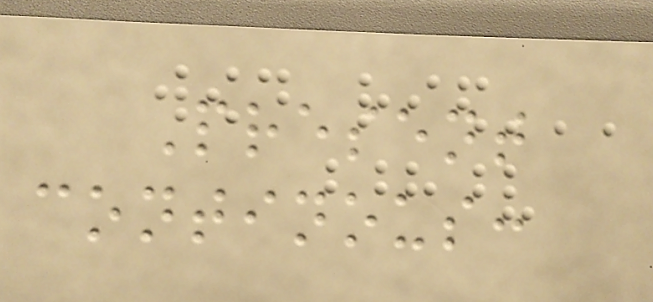Present
continous:
